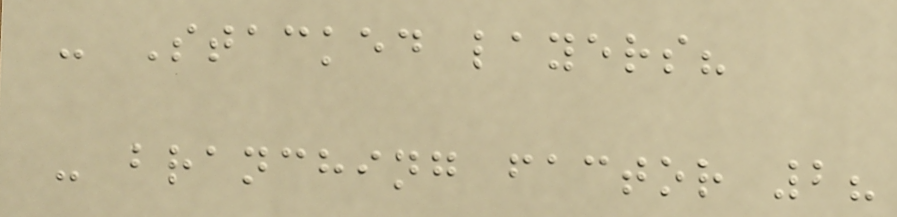- Stacked layers?
- branching factor 2?
